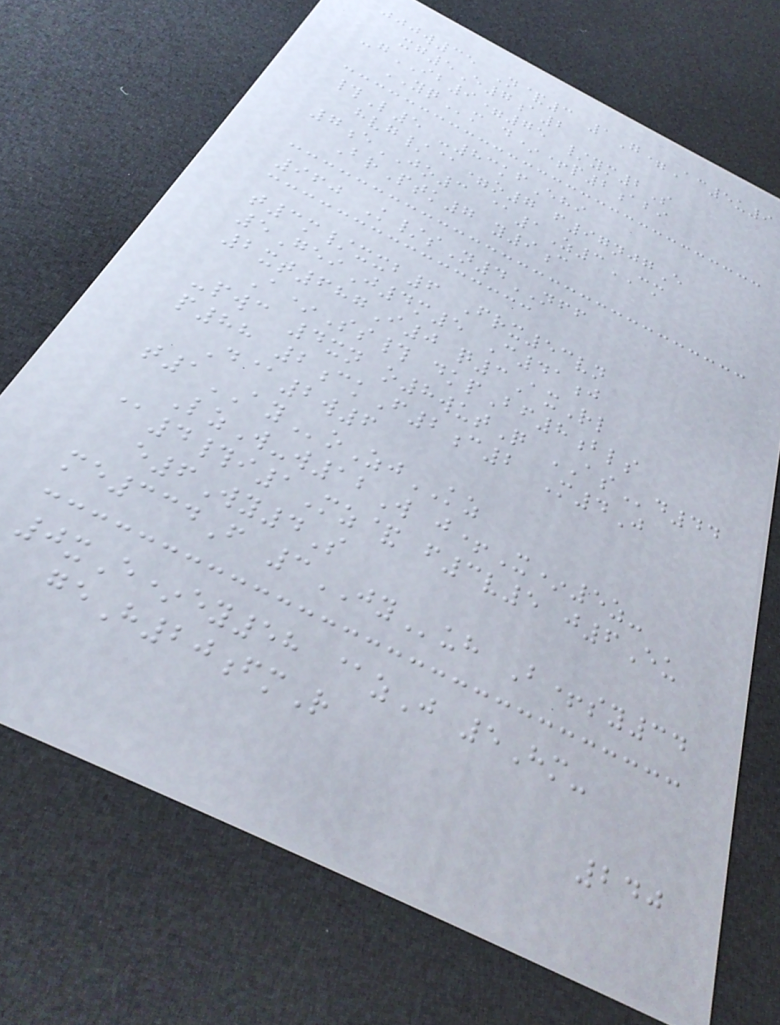jjjw35 N&3 1G=Ac5u9
xg5E7a2
-gIB9=75 /ym2S
YQm d*+p2abi
#L5 -83kfEhi
hvg/@=o7 f97njgE
7eJO3 @1Z3CM
BrPtk7 y9c
960 K/sN4NFF
t3m/xxb6 Frx53vn
5GeiJ4m5 C41j
2xt687I0 q3AxRl
A*Ss# dkpBf8bls
-pwc 4xn o8wutQ ASd44
p88 2ckF2c2 M4J
D@2w6
t1AYoZjKZ
LzW-w12W j+X*5z-
@4#i1Mz& f3v5 j6Eu
e6Wy4S
me334F 3JYuh B+sy34
0xE*ey58 @zJ 5Hm-
geH20fmR
240
